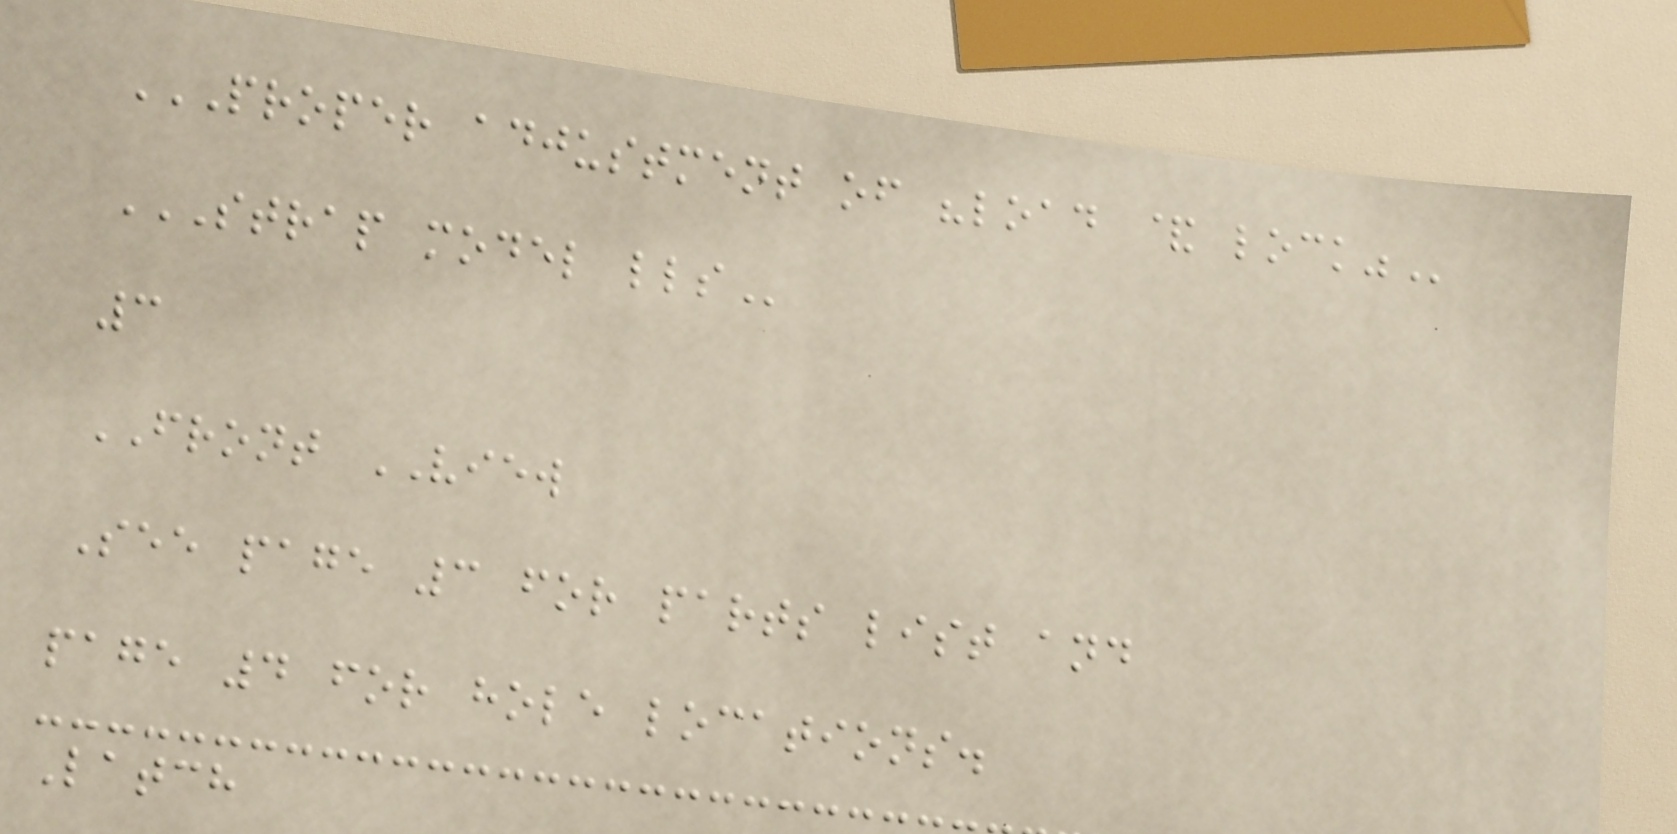PROPER ADJUSTMENT OF "LOAD & LOCK"
STRAP MODEL LLS
3
FRONT VIEW
See page 3 for parts list and
page 4 for hole locations.
Latch
